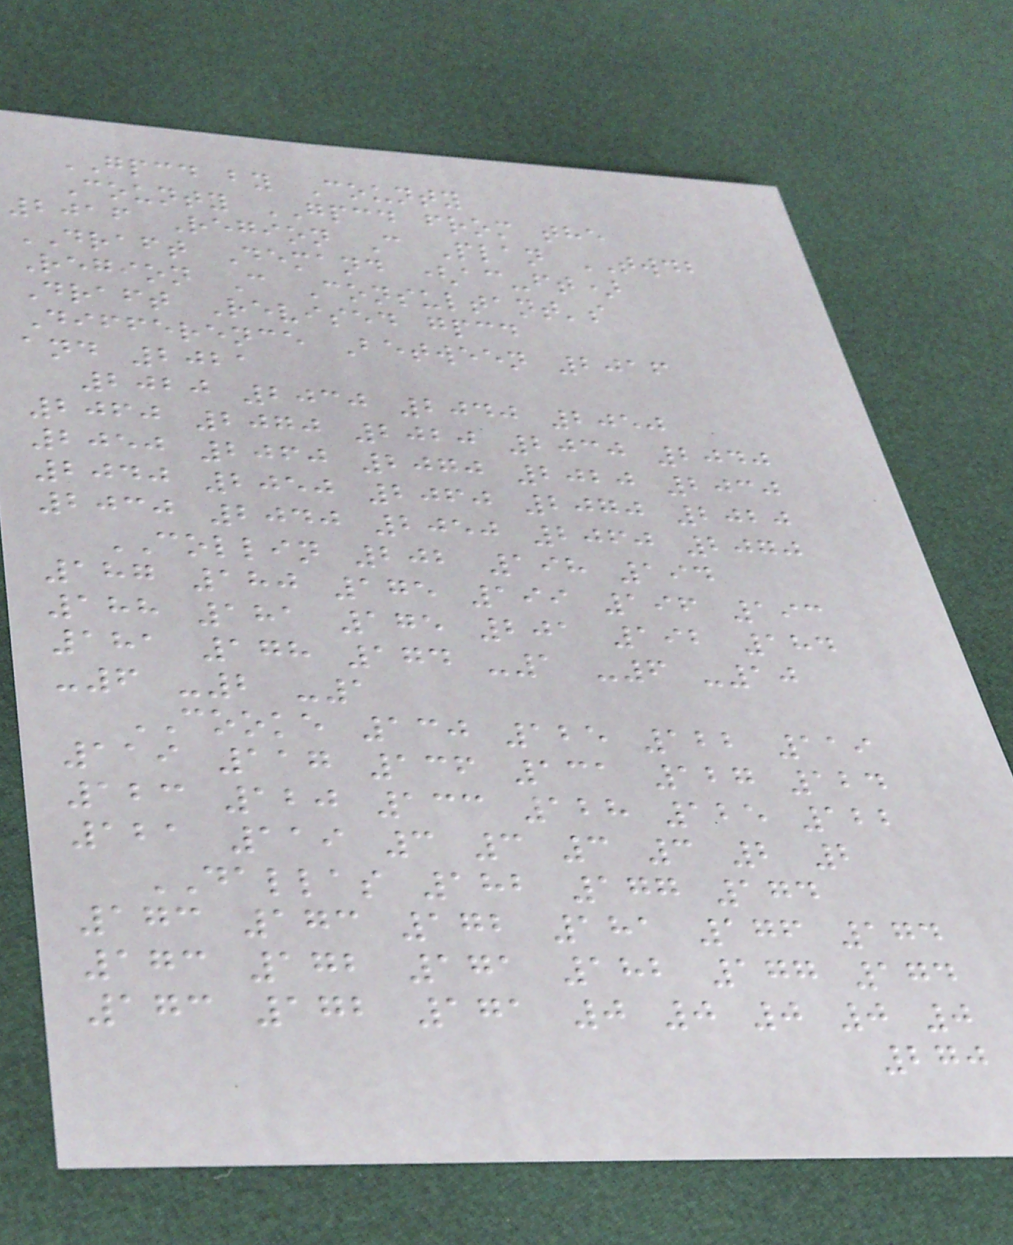GPCD by County
County GPCD from the
2016 Region C Plan TWDB
DRAFT Demand (ac-ft)
Region C Consultant's
Draft Revised gpcd
Difference Between 2016
and 2021
2020 2030 2040 2050
2060 2070 2020 2030 2040
2050 2060 2070 2020 2030
2040 2050 2060 2070 2020
2030 2040 2050 2060 2070
COLLIN 202 198 194
187 180 175 199 196 193
188 181 175 201 192 184
181 178 174 -1 -6 -10
-6 -2 -1
COOKE 130 125 122 119
119 117 136 131 127 124
123 120 133 128 125 122
121 119 3 3 3 3 2 2
DALLAS 182 177 174
173 173 172 181 176 174
173 172 171 182 177 174
173 172 171 0 0 0 0 0
270
